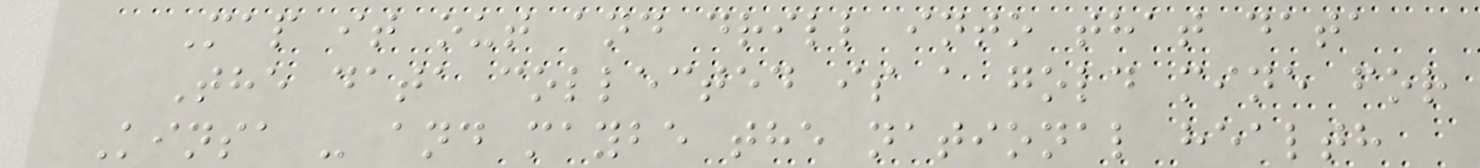Map it out and drill into that data
The data collected is a gold mine for
Kinsa - and maybe the national health
